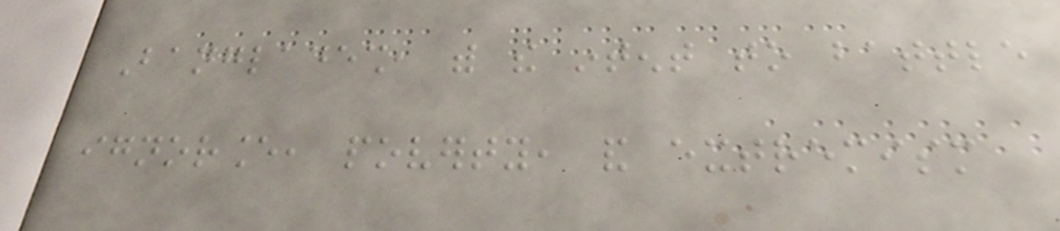Bangladesh, with the intent to battle
ignorance, poverty, and extremism
